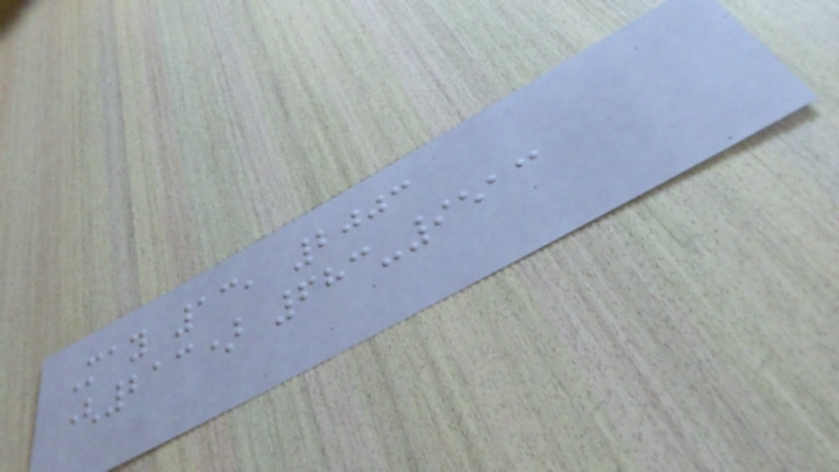May 13, 2003
(213) 683-9513
